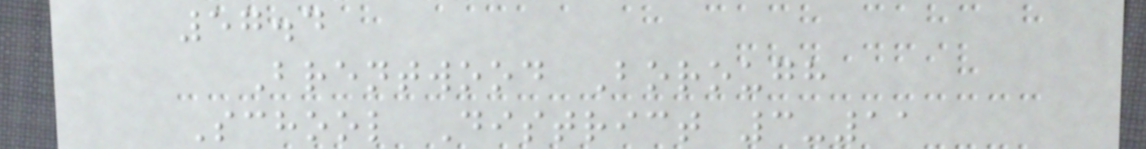57.4
Brentwood Borough
School District 3-11
